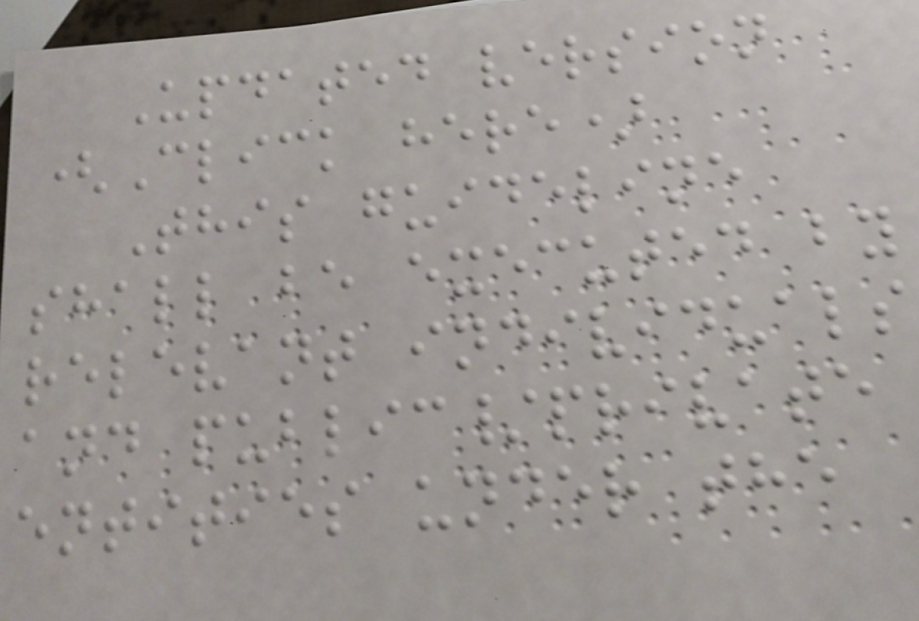Updated version
(Click here)
This guideline
shall be executed by
relevant individuals
and public/private
entities under the
